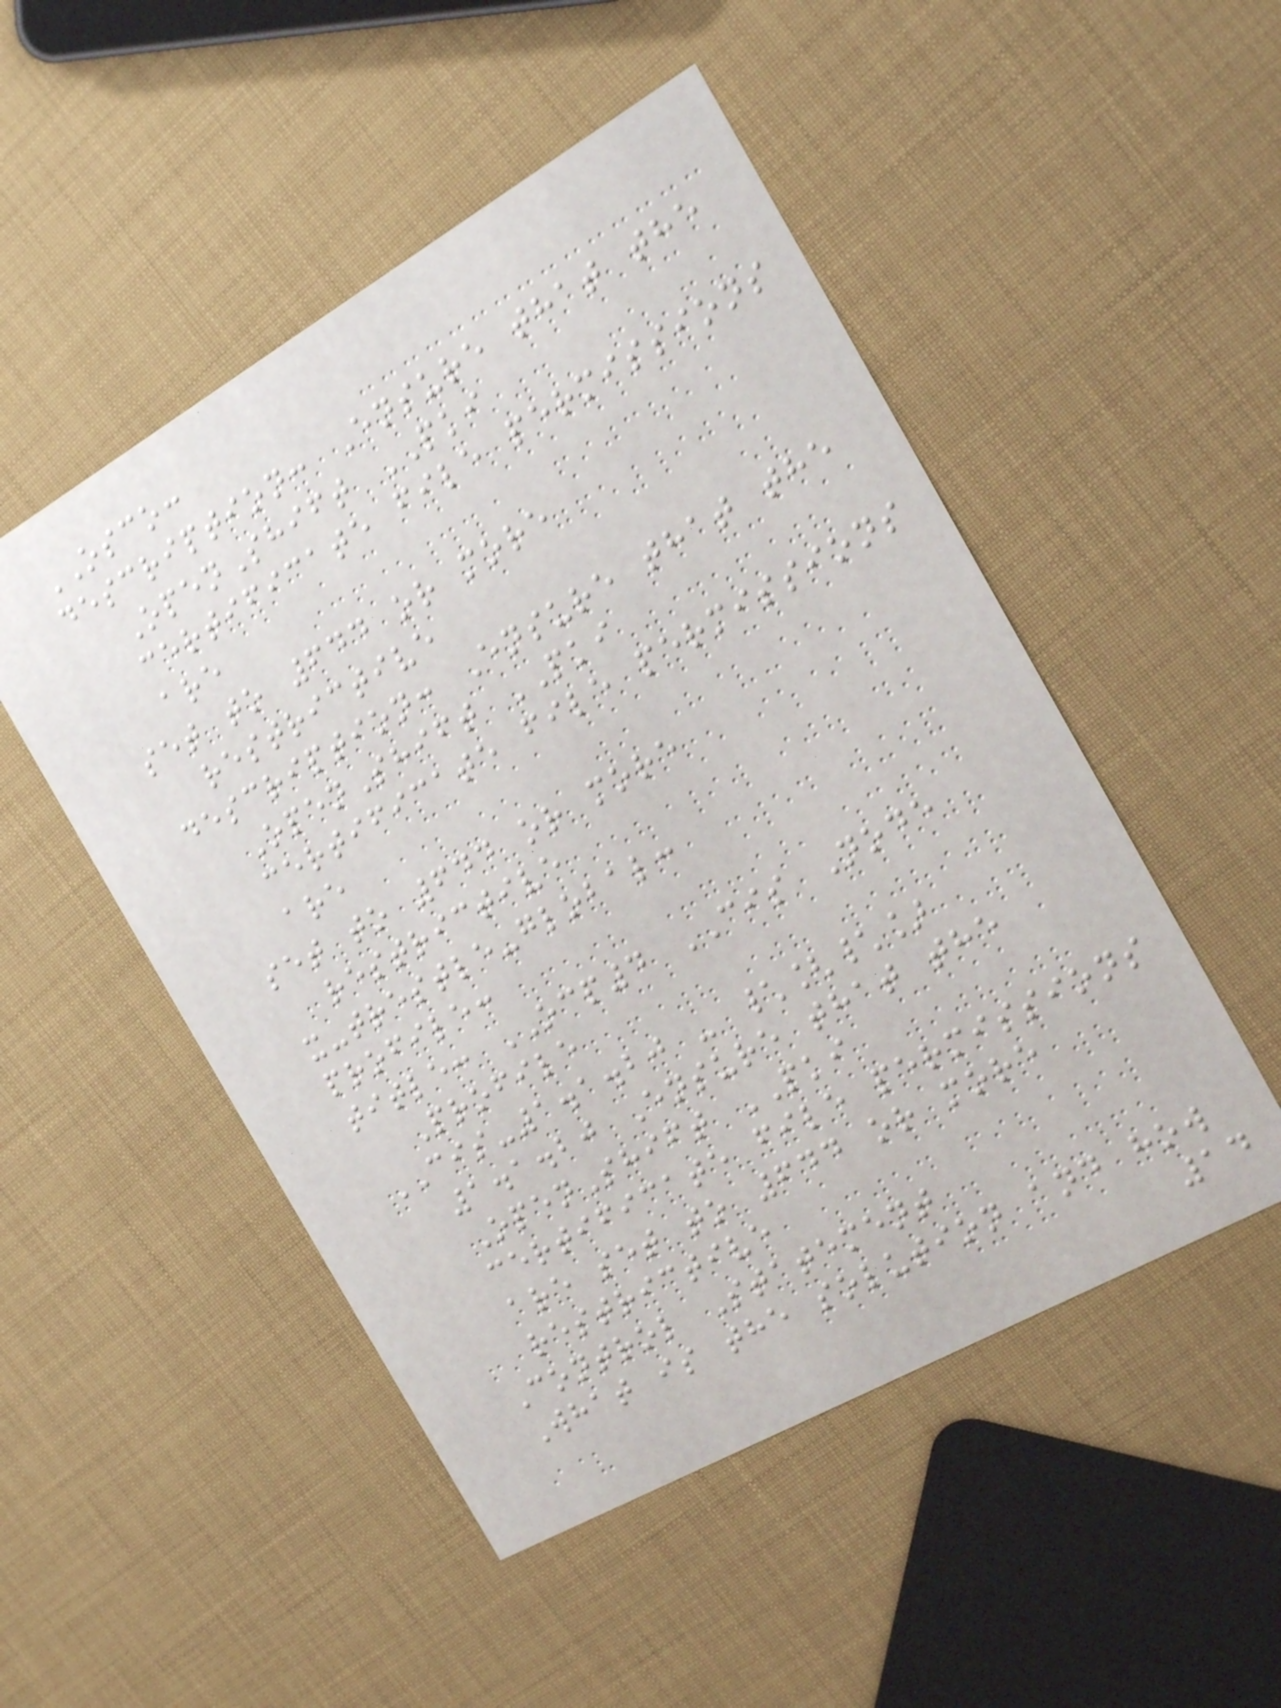OSCO:
description: Ensure that the
OpenShift PKI
certificate file permissions
are
set to 644 or more
restrictive
description: Ensure that the
OpenShift PKI
certificate file permissions
are
set to 644 or more
restrictive
x-trestle-global:
profile:
title: OCP4 CIS Node
Profile
CIS-1.1.20 - \[\]
1.1.20 Ensure that the
OpenShift PKI
certificate file permissions
are set to 644 or more
restrictive
Control Statement
What is the solution and how
14
